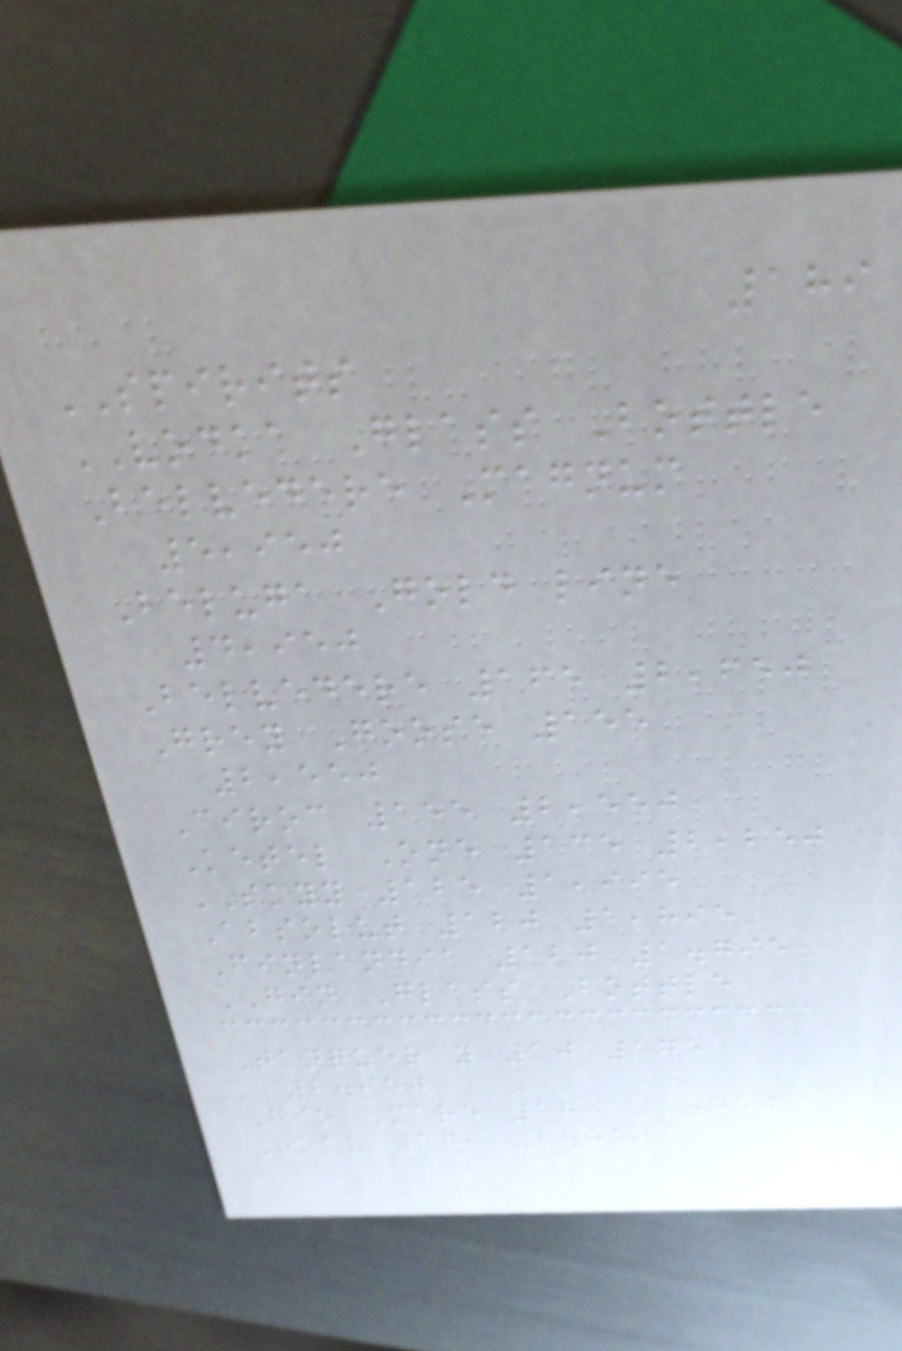189
SPIRITS
VODKA Glass Bottle
Belvedere Magnum
5,950
Beluga Gold line
4,950
Belvedere 165 2,650
Grey Goose 155
2,550
Ciroc 155 2,550
Ketel One 135 2,250
SKYY 125 1,995
Absolut 120 1,895
Finlandia 120 1.795
GIN Glass Bottle
Tanqueray 10 175
2.950
Gin Mare 170 2.850
Roku 170 2.850
